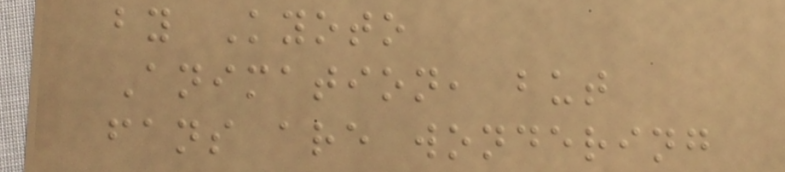by Kyoto
Animation, but
fans are wondering
